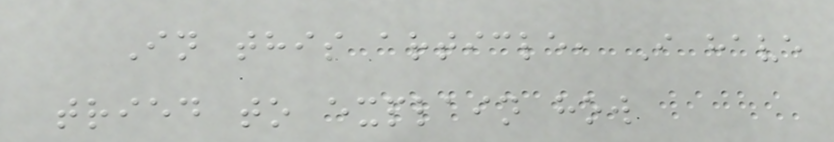In this article, I have
tried to explain how
